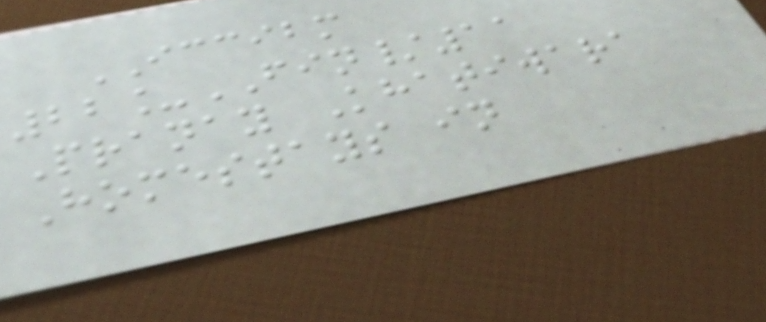ICCIBM
22_FIN/11
Pranay Khatiwara
Homestays in
